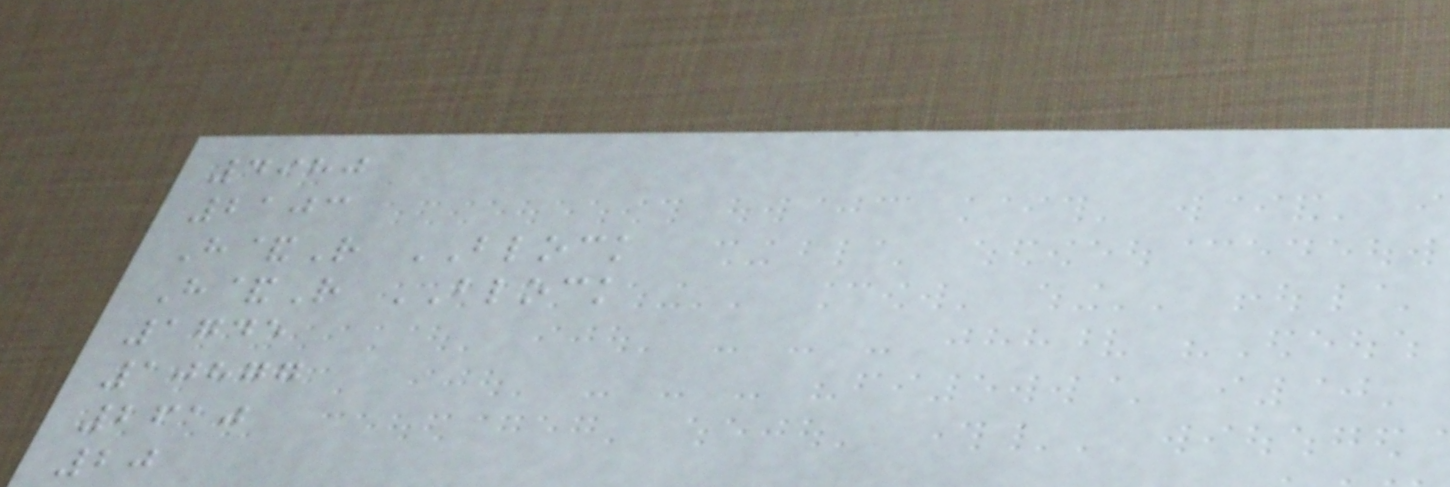4980
2103
H&R BLOCK
H&R BLOCK
1745
10877
2610
20
